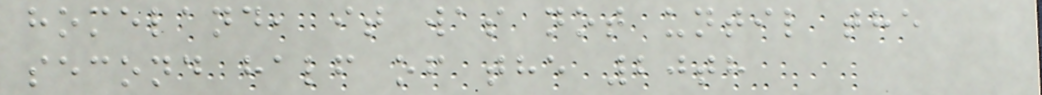homeland, it was not until the
second half of the 20th
